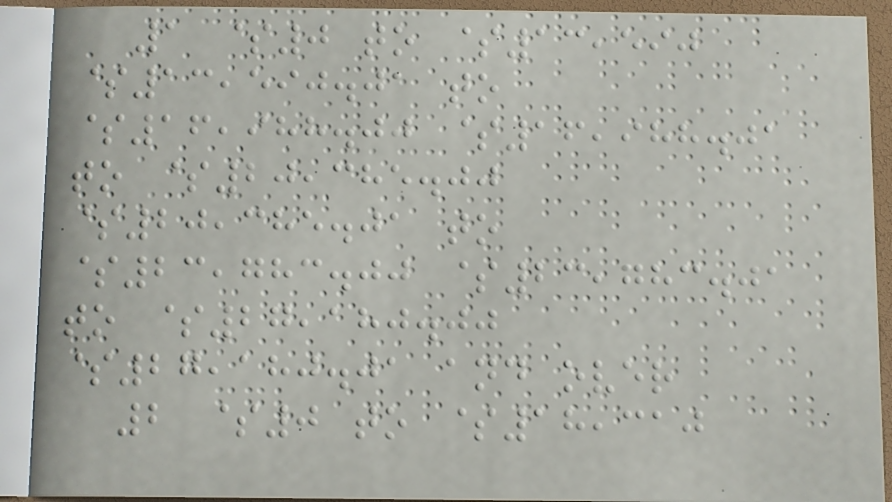1 $0 to $13,590
$13,590.01 to
$16,988.00 $16,988.01
to $20,385.00
$20,385.01 to
$23,783.00 $23,783.01
to $27,180.00
$27,180.01 and over
2 $0 to $18,310
